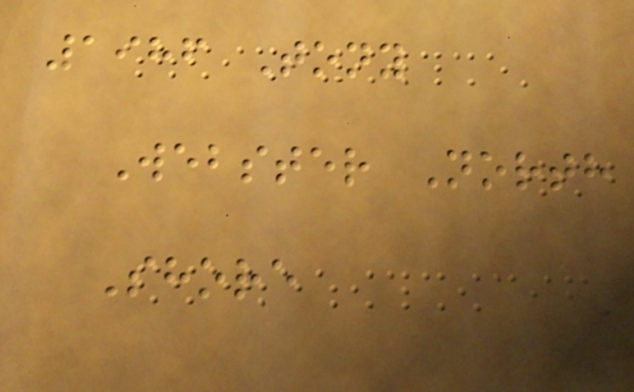1986 Tony
Webster North
Shore
